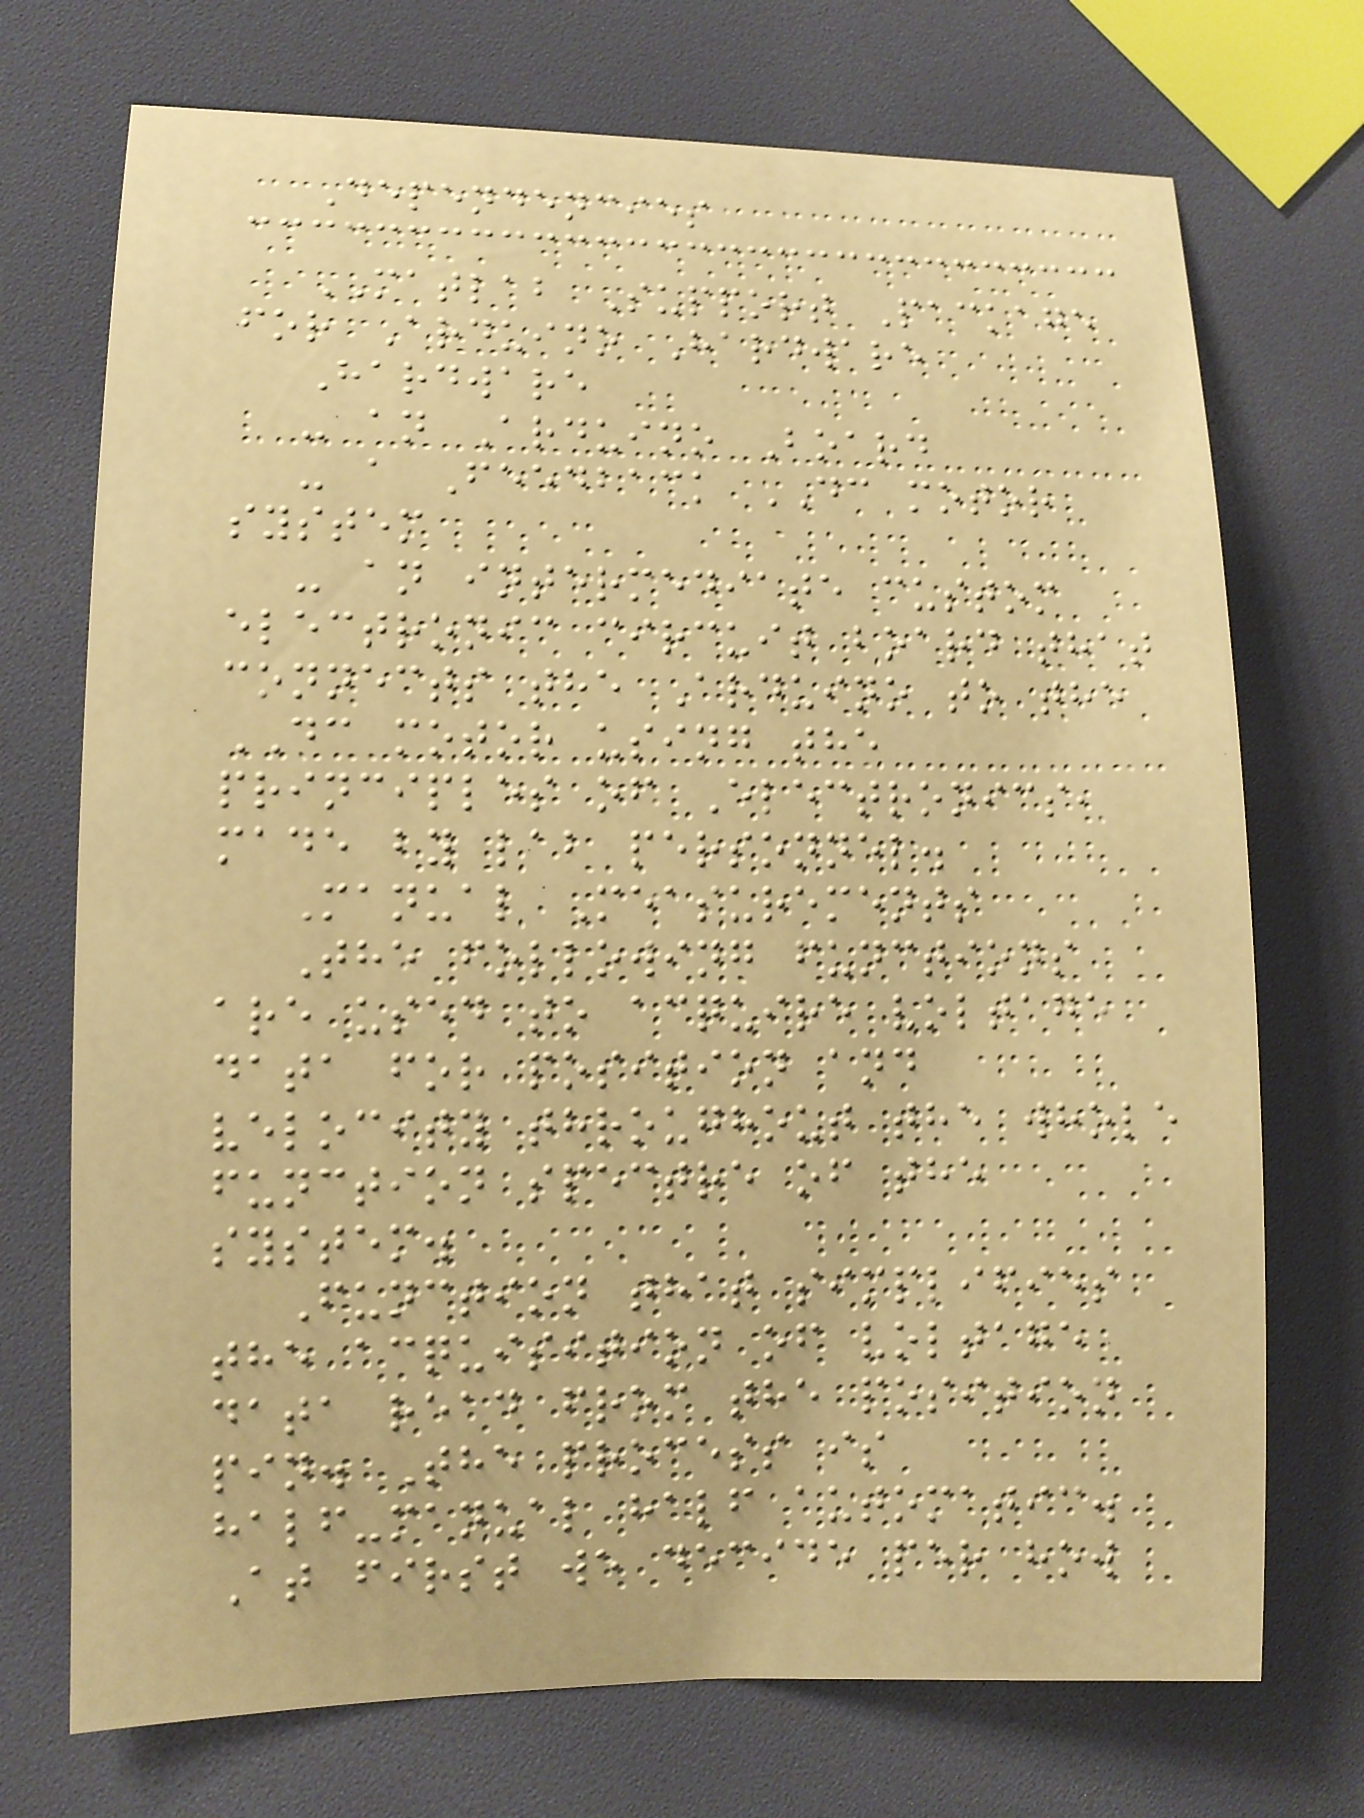Dependencies
MATLAB Support Package
for Arduino Hardware
Hardware
- an Arduino Board
- a Feedback DC motor
system
- an intermediate custom
electronic circuit board that
connects the Arduino to the
DC motor using the
principles of Electronics,
made by lab personnel.
Manual Measurements
The following functions
are used to acquire voltage
data for position and
velocity throughout the whole
function spectre of the
system.
Function that simplifies
the acquisition of voltage
data read from the position
pin. The process is
half-manual half automatic.
At first we decide per how
